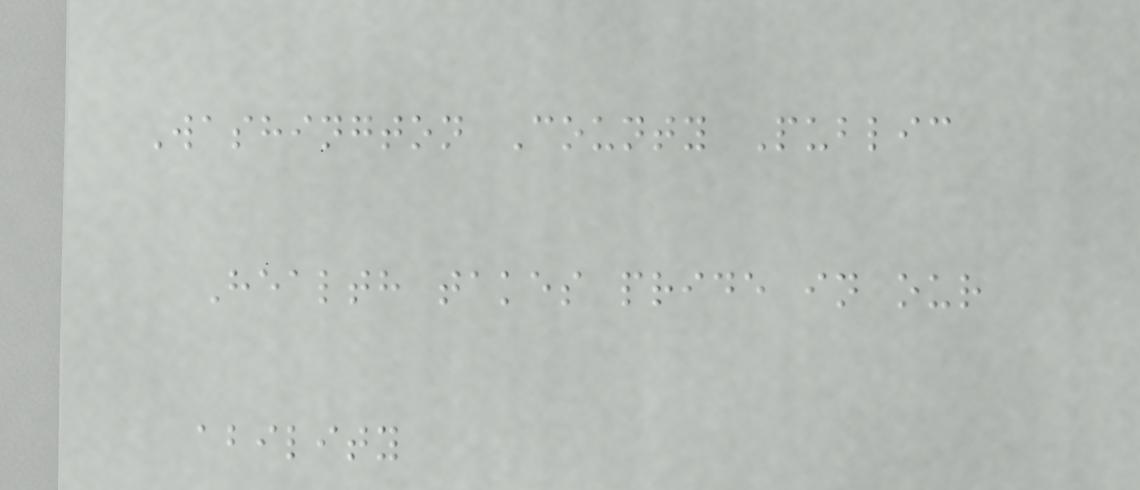Washington County Public
Health takes pride in our
ability
